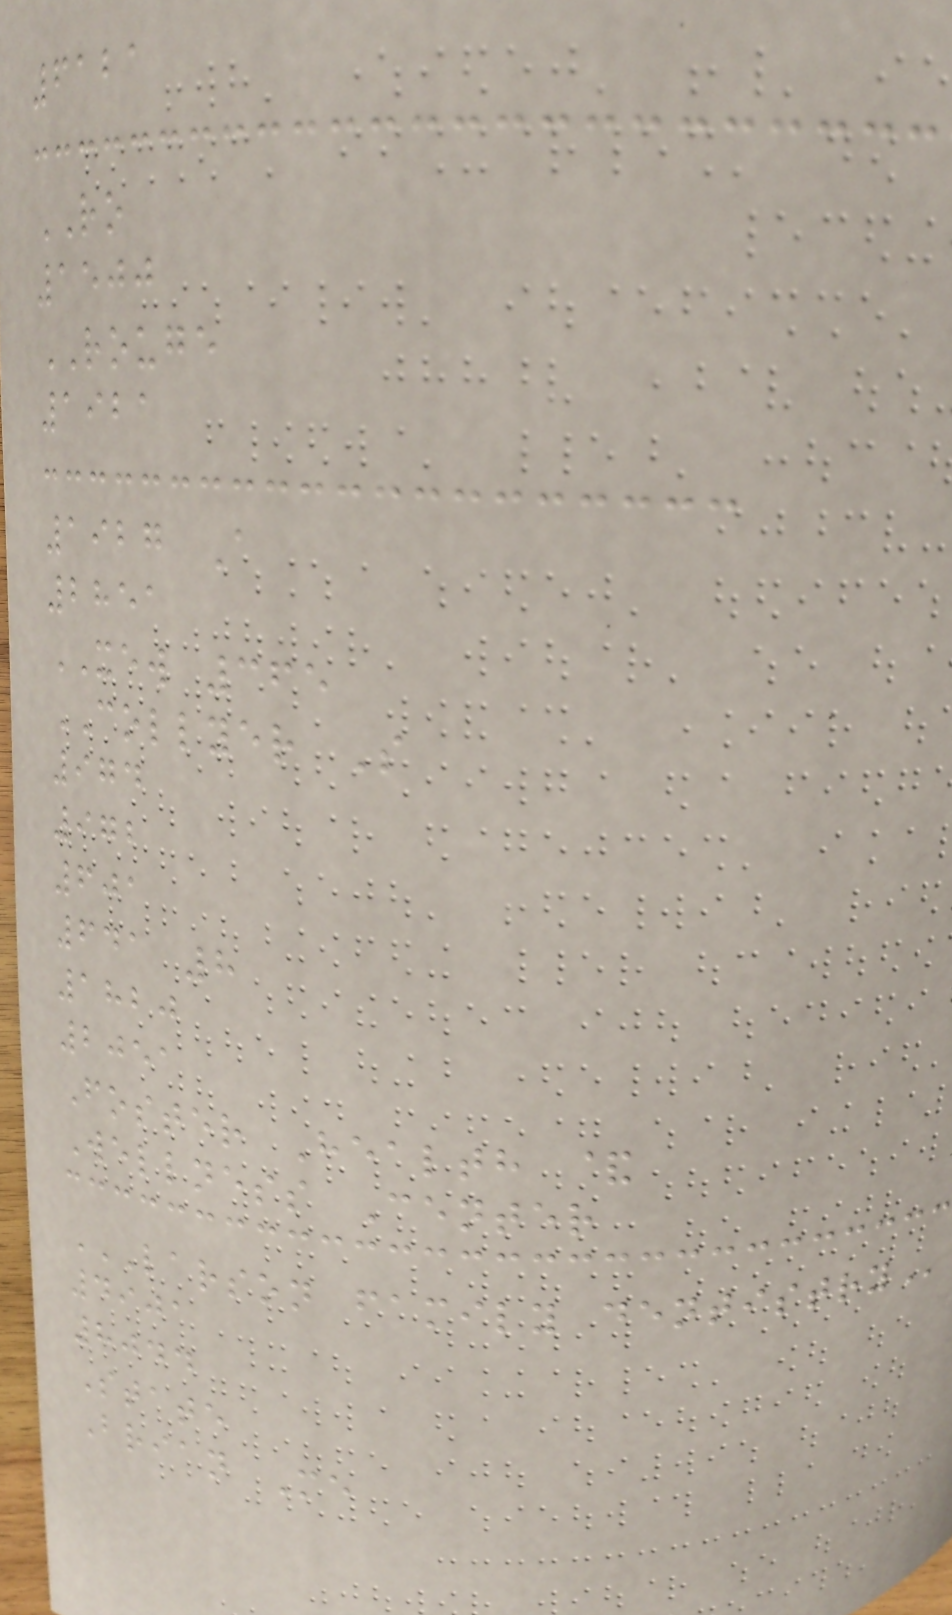6121
RO
1500
ROUGE
1921
1927 A
2851
XEW 365
COLLYER S
974
972
601
641 8
1820
2051
Foster Health &
Wellness Center
LARSON FAMILY DENTISTRY
4901
8044
State
Brian Me
